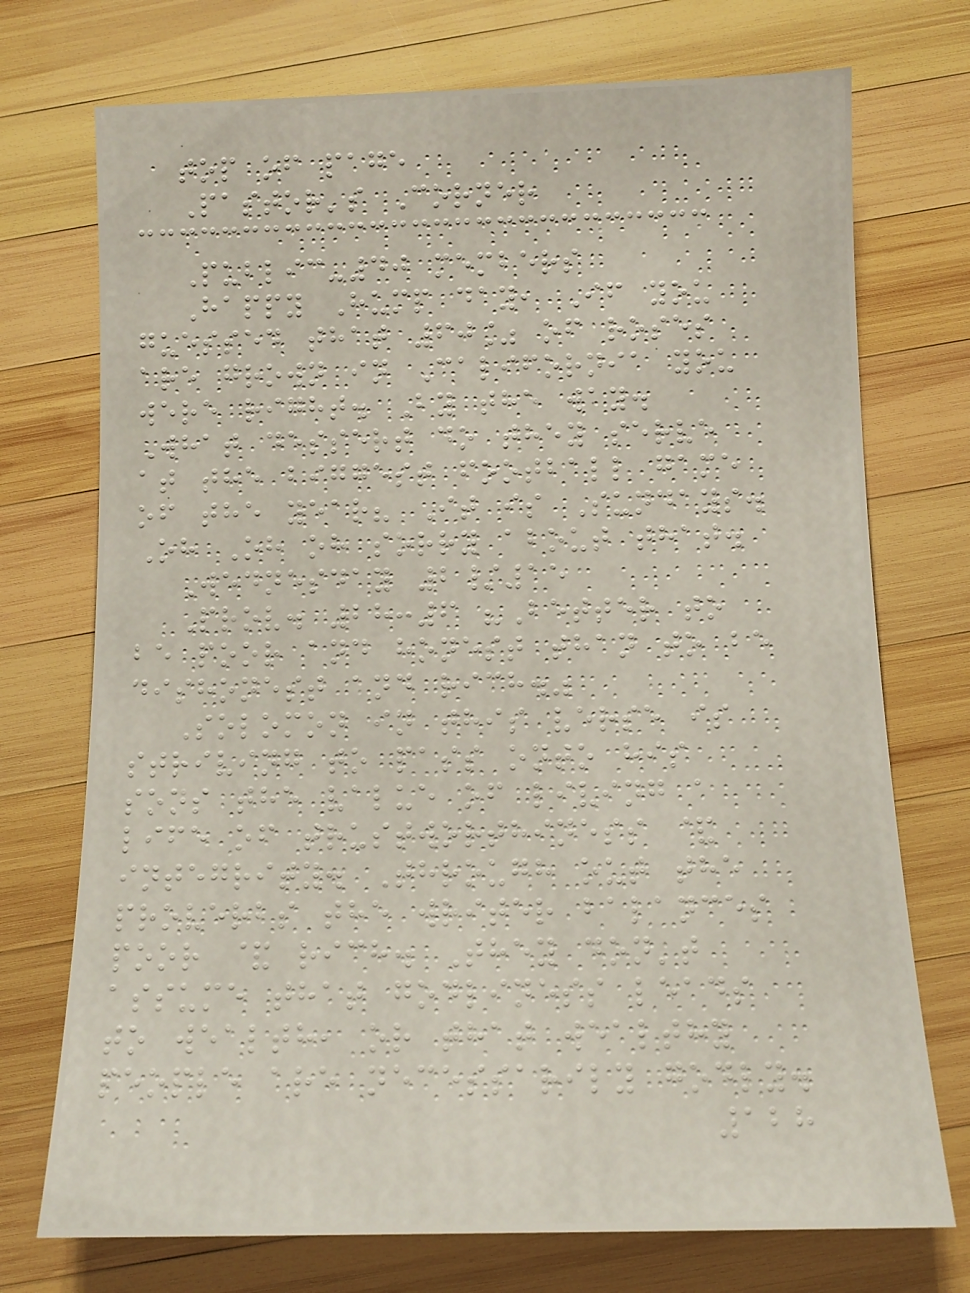top of page
Pastor's Corner
Public-40 members
Happy Hump day, If you
guessed that 60% of roses
are grown in California you
were right. By the way.
What dessert do they serve
at the biggest football game
of the year? It is Sundays.
Oh Oh oh sorry about that.
Wednesday 2/15
Prov. 28:6 "Better to
be poor and honest than to be
dishonest and rich."
Solomon in this verse is
striving to pass onto his
sons the value of living a
life of trustworthiness &
integrity. Through out the
proverbs the writer balances
poor & rich. They don't
assume that godliness leads
to wealth, or that wealthy
people are necessarily godly.
128
